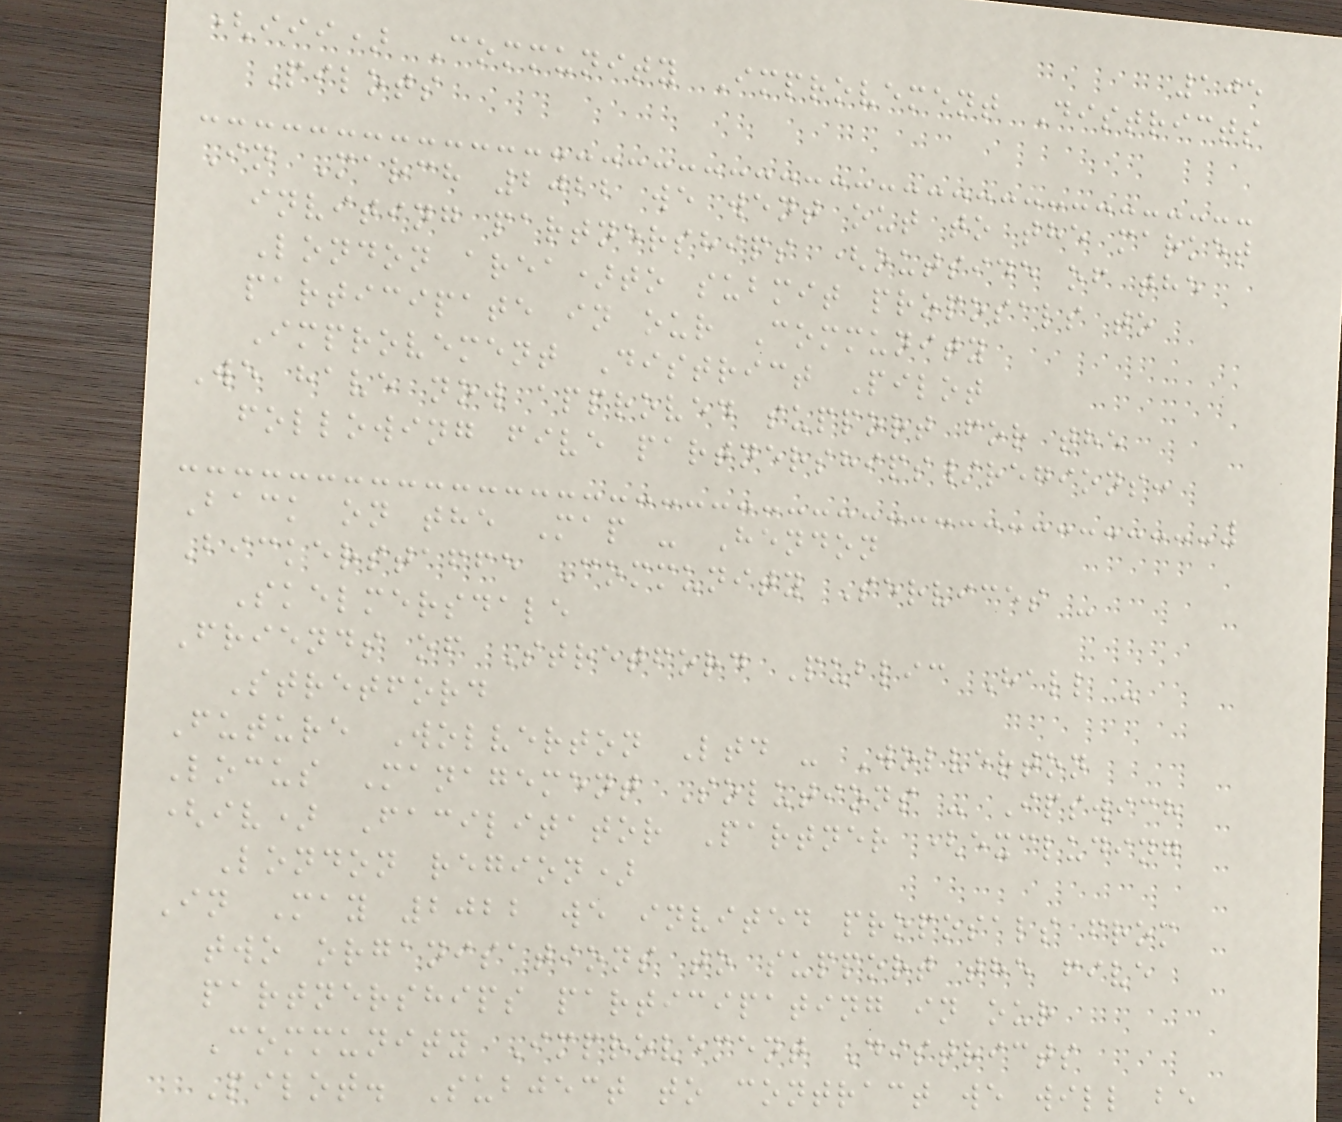105
(iii) Community Improvement Districts
Pilots
In March 2022 we went out to the market
inviting partnerships (outside of the
London area)to submit proposals to
participate in our Community
Improvement District Pilot
We have now approved support for the
following five partnerships/regions:
Back on the Map - Hendon
Bickerstaffe Community Services -
Skelmersdale
Friends of Stretford Public Hall -
Stretford
Future Wolverton Ltd - Wolverton
Locus Management Solutions - Ipswich
(iv) Facilitator Partner (excluding
London region)
In May 2022 we invited proposals from
two organisations to support the five
partnerships participating in our
Community Improvement Districts
Pilot. Subject to contract we will be
